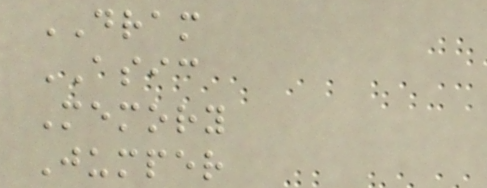DRAM
ASIC
Memory
Jumper
